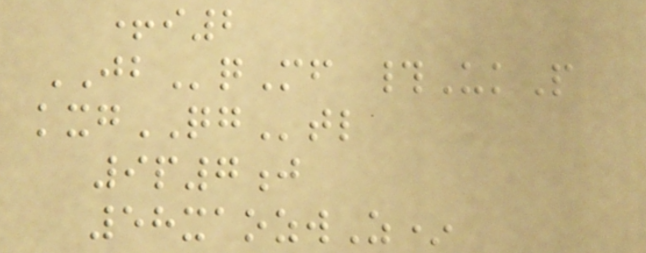+i2
JBqMf #UkP
kxgQGtl
9p7j
58xaozwZ*
